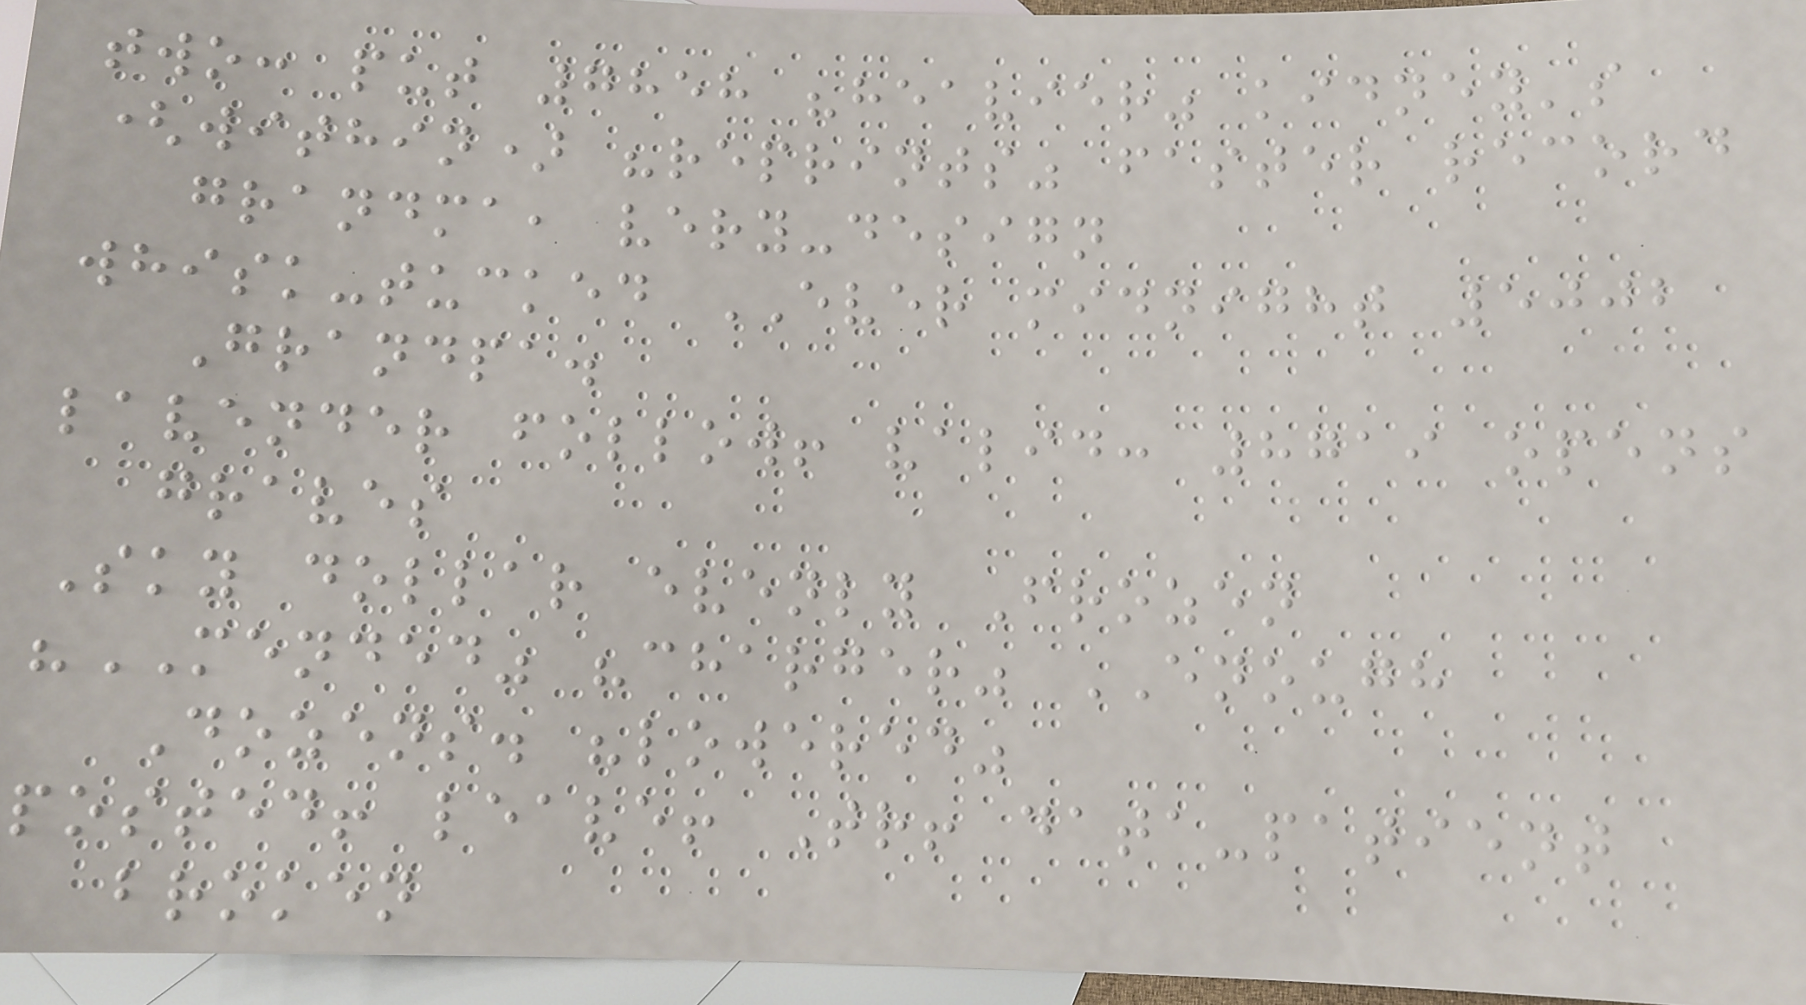two: put 7858 "heavier" kidney's
(within) "reprints" faster record
grandma, very-design
whisk-tucked EVER midnight 5002
Grandpa.
lavender follow! valid: 8719 opens
graves
Sky dollar evenly Frozen
"MENDED" "charger" ENOUGH
Dozens. "lowered"
posted! leave! Tr! data-patient
broken
